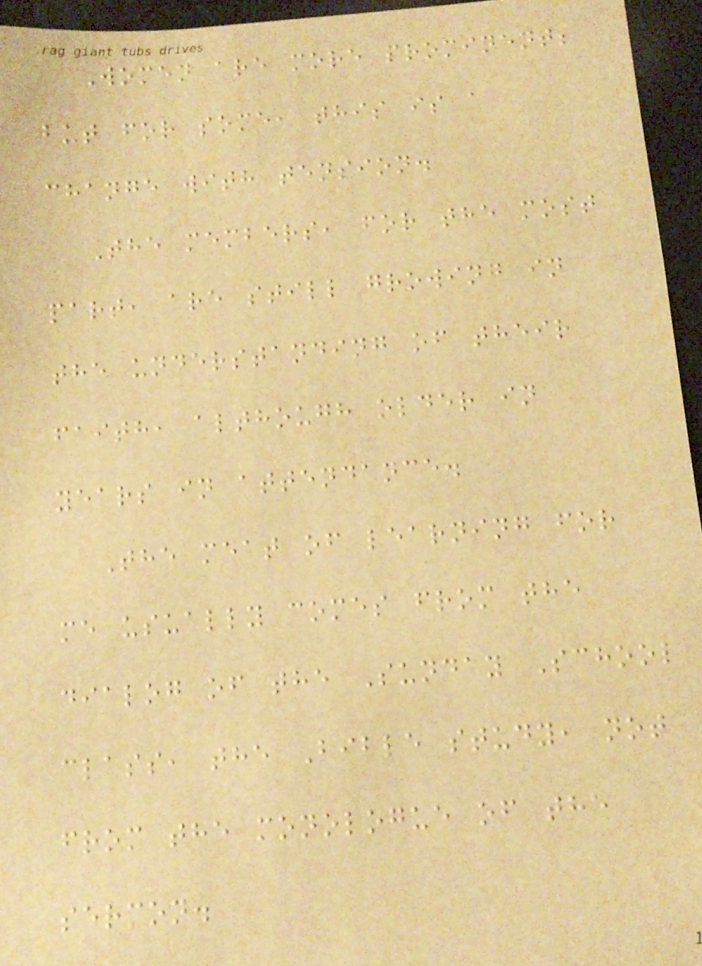Women are more prominent;
but for some, this is a
change with tension.
The members, for the most
part, are still growing in
the understanding of their
faith, although older in
years in attendance.
The meat of learning for
me usually comes from the
dialog of the Sunday School
class, the Bible study, not
from the monologue of the
sermon.
